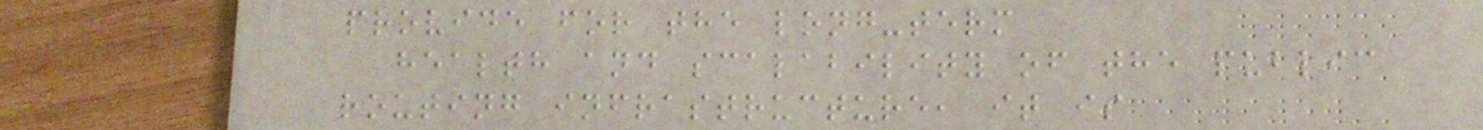provide for the long-term
health and scalability of the public
routing infrastructure, it is
